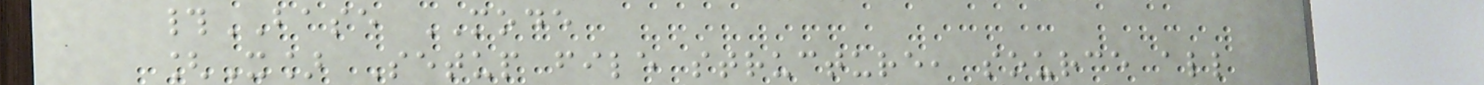#BASE MODE
[X] Setup file structure, source all
